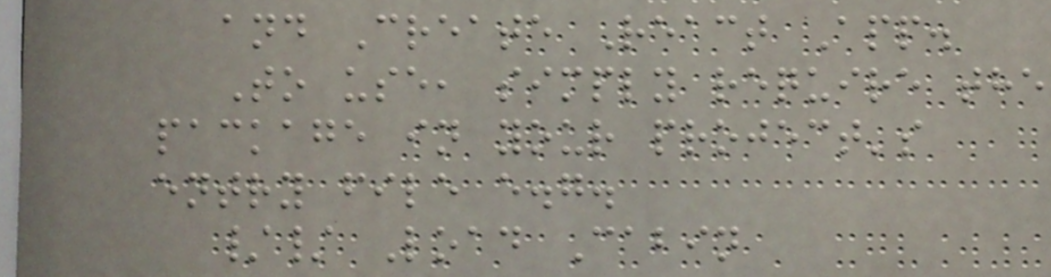and Create React App.
To use, simply require the
package in your project's
entry file e.g.
// Load Cabin
